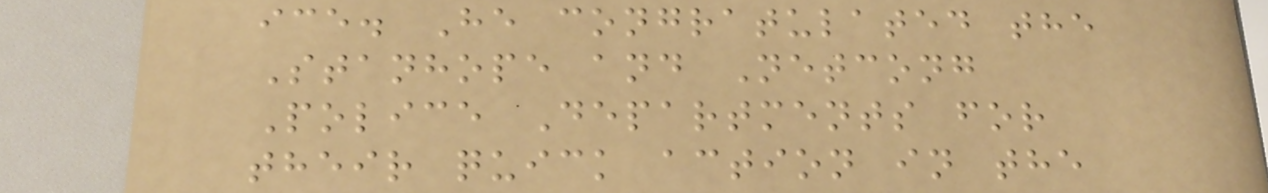ice. He congratulated the
Stanhope and Netcong
Police Departments for
their quick action in the
